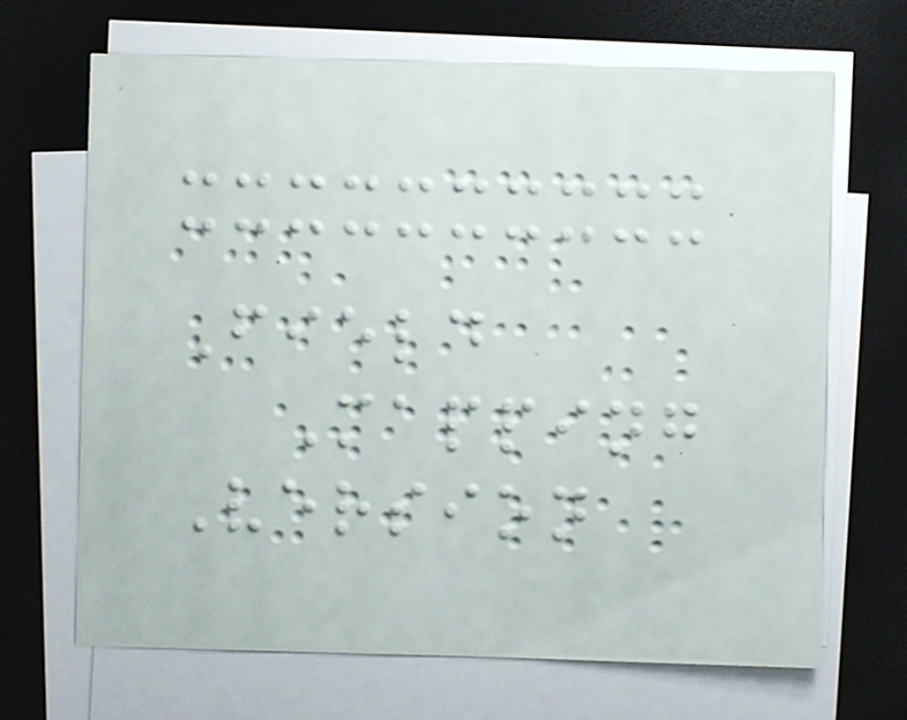Field
Mapping
Version
